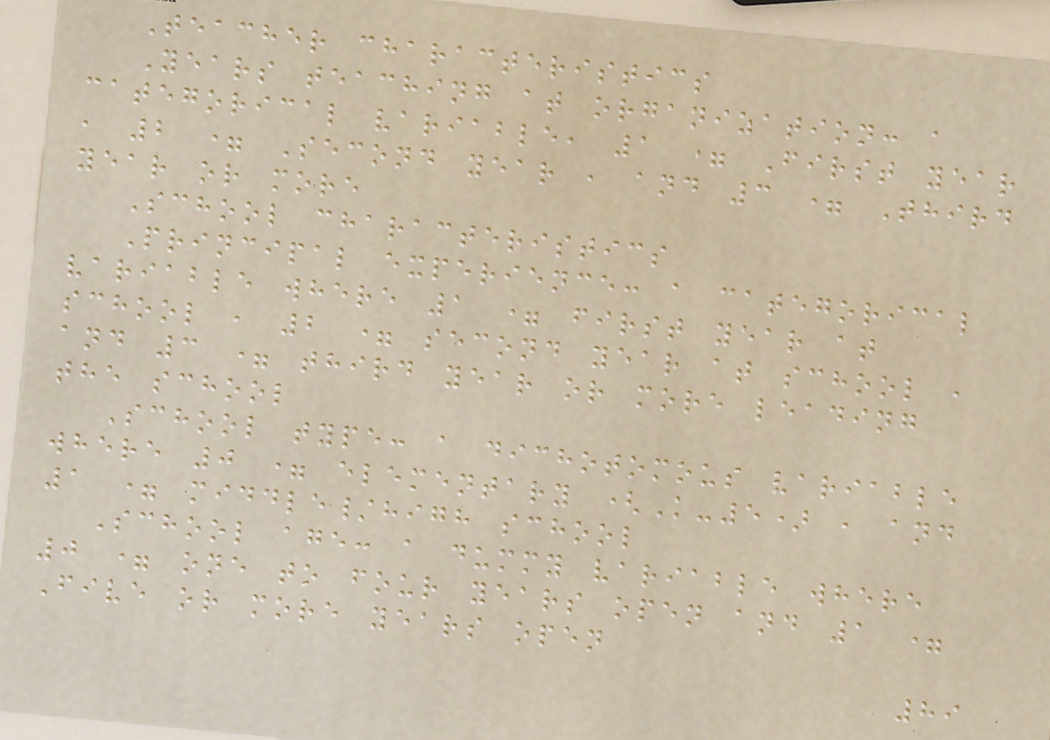Teacher characteristics
Years teaching at organization: a
categorical variable, 1 = First year
, 2 = Second year , and 3 = Third
year or more
School characteristics
Principal experience: a categorical
variable where 1 = first year at
school , 2 = second year at school ,
and 3 = third year or more leading
the school
School type: a dichotomous variable
where 0 = elementary (K-5) , and
1 = middle/high school
School age: a dummy variable where
0 = one to four years open and 1 =
Five or more years open
89
